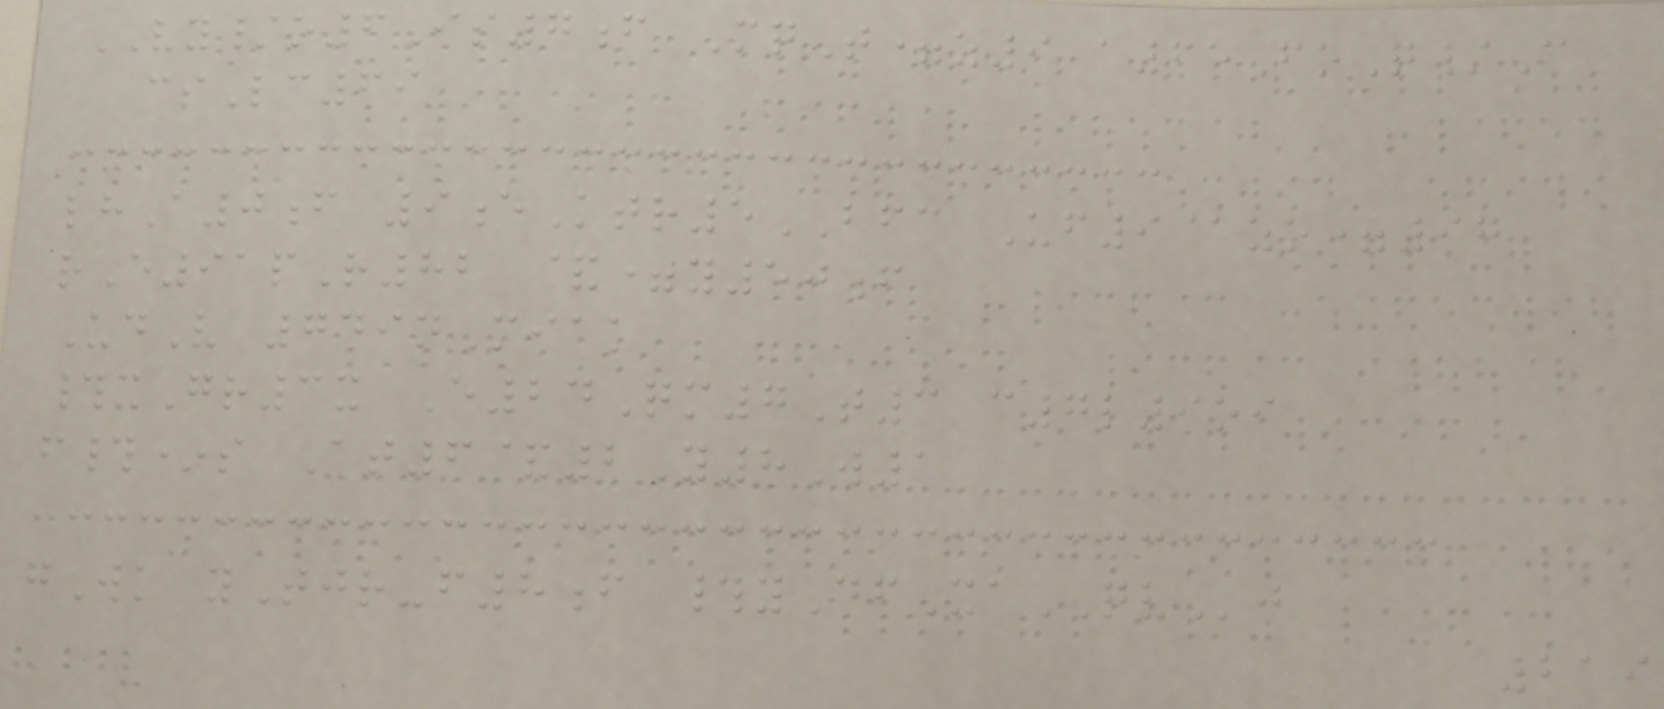VY/o6Is7f MqT=z9 a65FoQ/C
csLc69
lhA0f 9eKtr5BFC Uf9@zo=97
rE91pR82 &=y50f
UdV 749nMiak
#xGr3x E24Qm7T3 c7l9oi
f#*s At6&2Y8W1
gWk yTjr-f8f #yDfXaQVj
219
